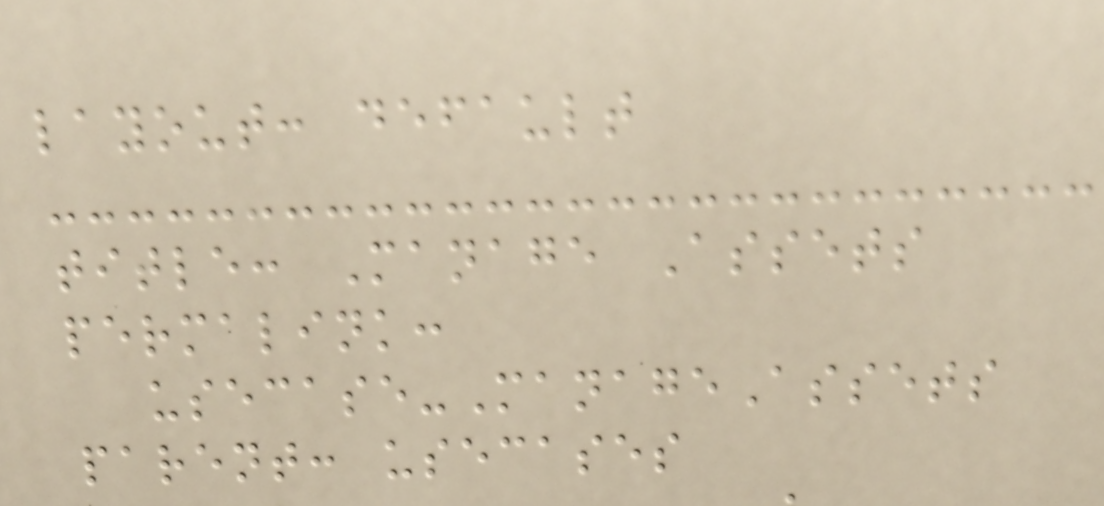layout: default
title: Manage Assets
permalink:
usecase-ManageAssets
parent: usecases
